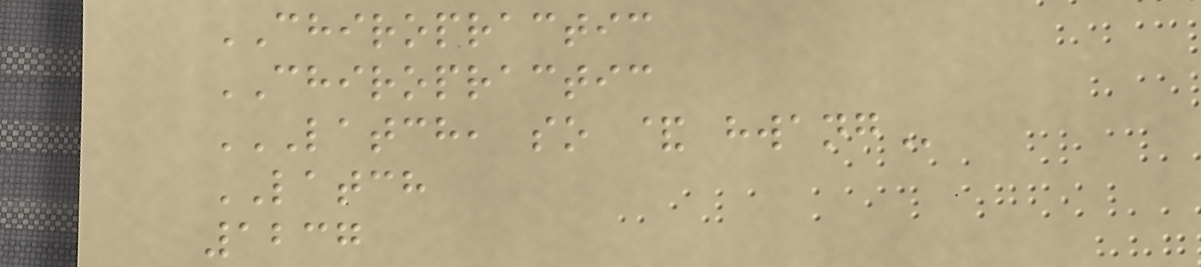CHIROPRACTIC
CHIROPRACTIC
LATCH, SO & HWANG
LATCH
1237
